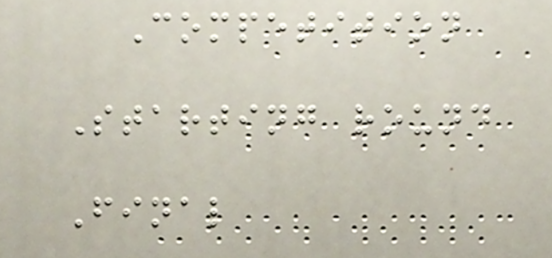Competition
Starting round
Final
